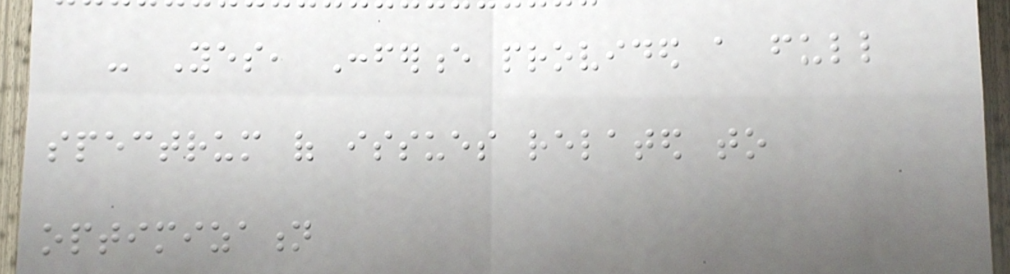- Yes, Conference provided a full
spectrum of issues related to
optimization
